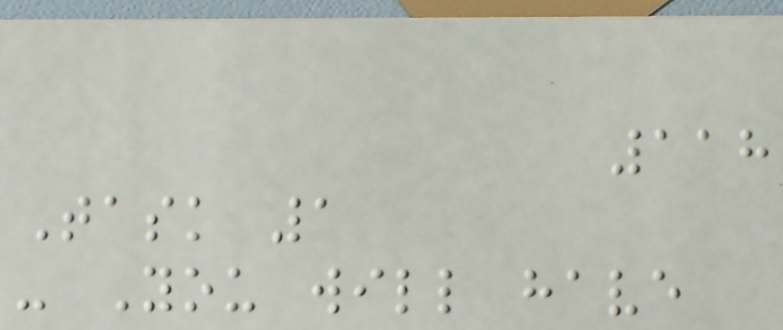118
Task 1
- You will have
